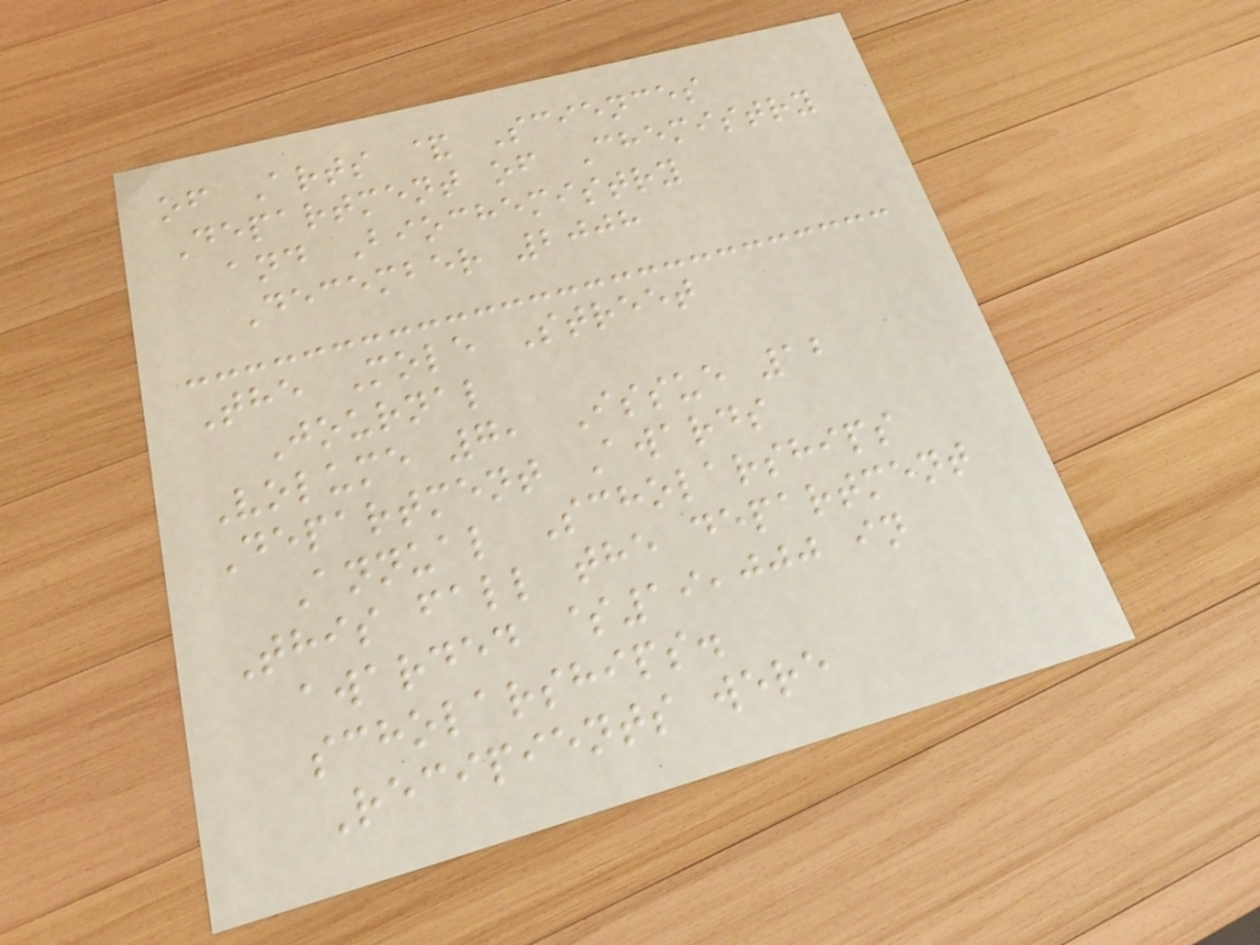of Arts & Sciences
Department of Chemistry
and Biochemistry
December 2008
The Mole Street
Journal
Volume 7, Issue 12
Department Awards
Annual Scholarships
This fall the department
awarded $19,000 in
scholarships.
Recipients were
